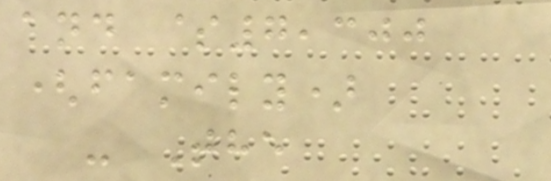and $7,300
(family)
- The
